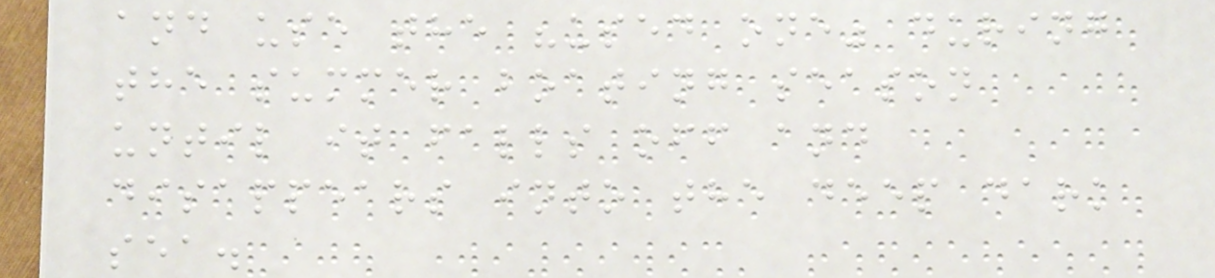and use the "used one" during
the summer boating season
until it falls off and
disappears into the deep dark
sea.
